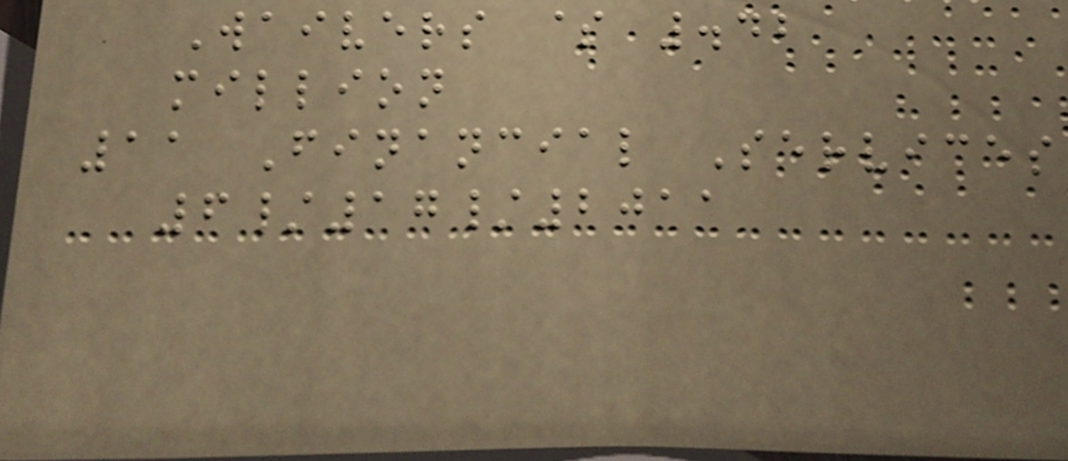Waivers $ .42
million
11 Financial Services
6/17/2011
